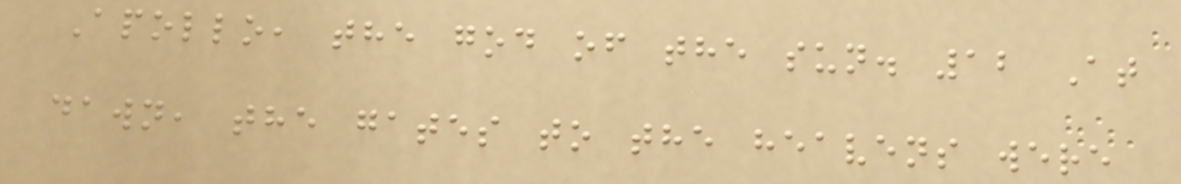Apollo, the god of the sun. 12 At
dawn, the gates to the heavens were
